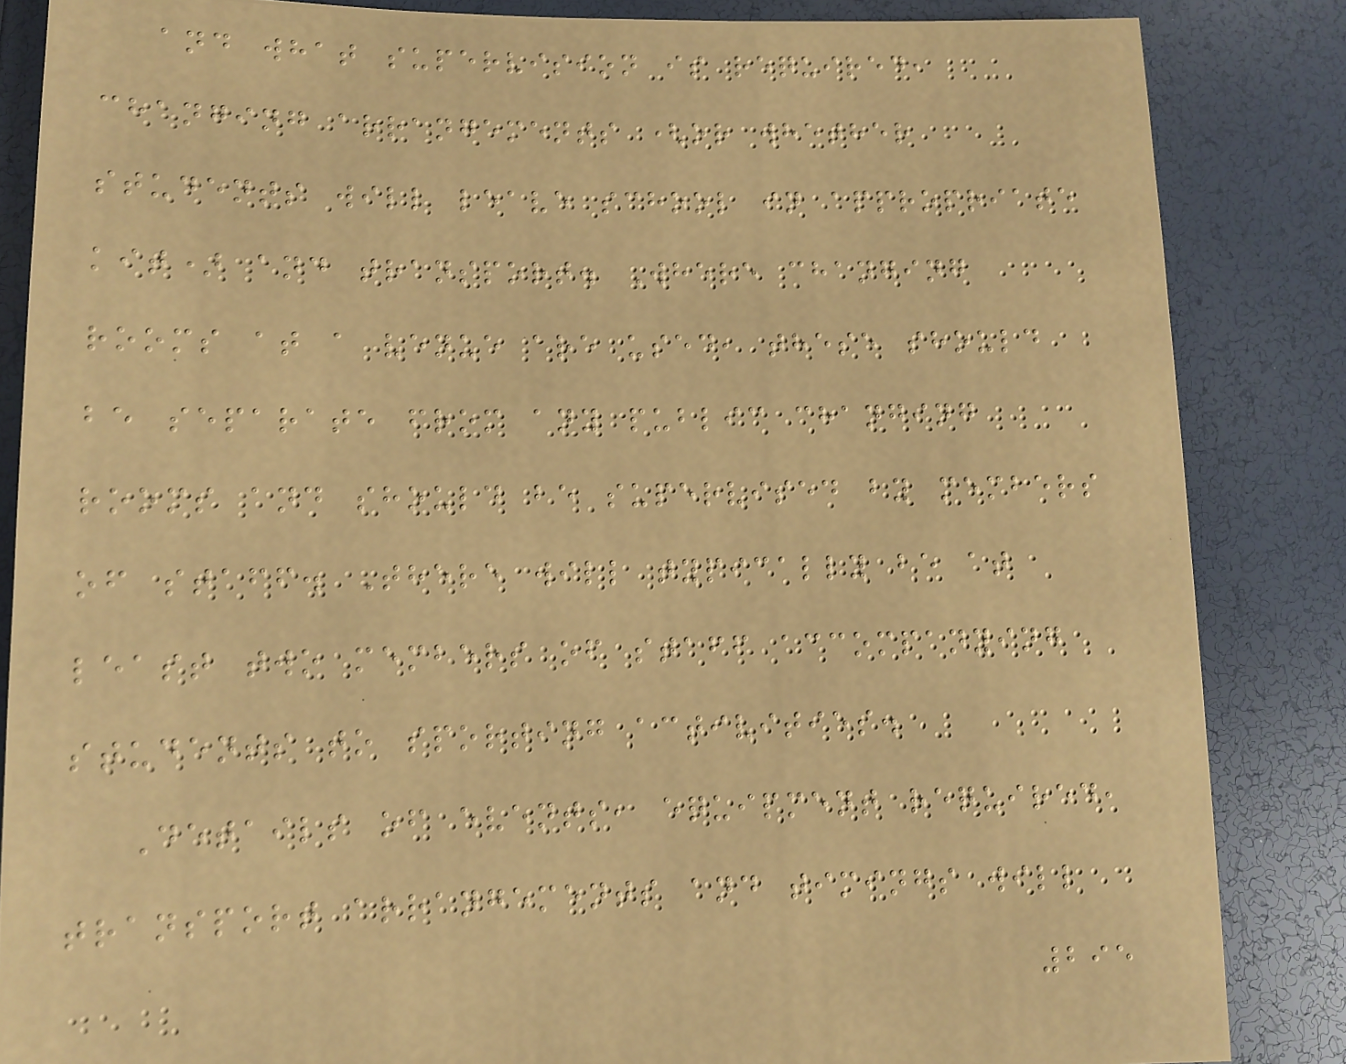and what supervision is required,
changing arrangements (or whether
students will leave school in appropriate
kit) and transport. Where changing
rooms at a venue are used, these should
be separate from any public changing
rooms and should be supervised by members
of staff. There will typically be at
least two members of staff accompanying
students to sporting activities.
Details of events, equipment required,
transport arrangements and timings will
295
